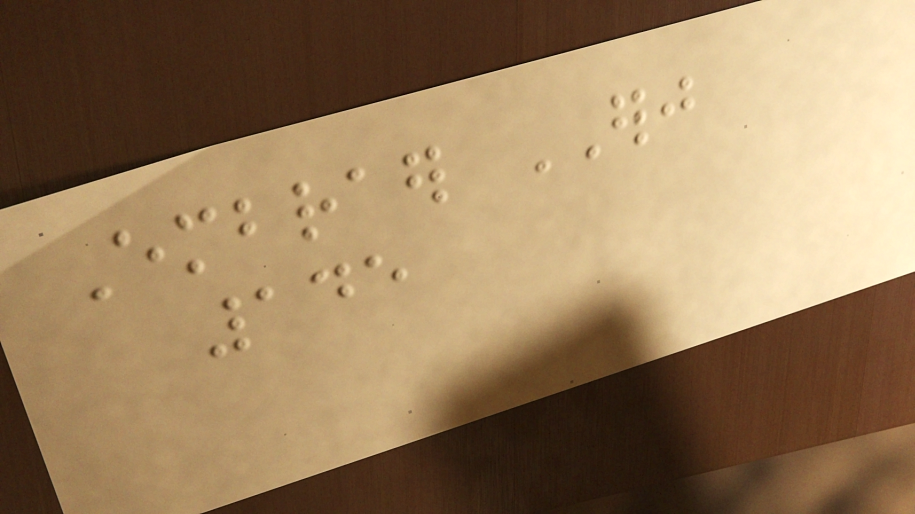Embraer ERJ
145
